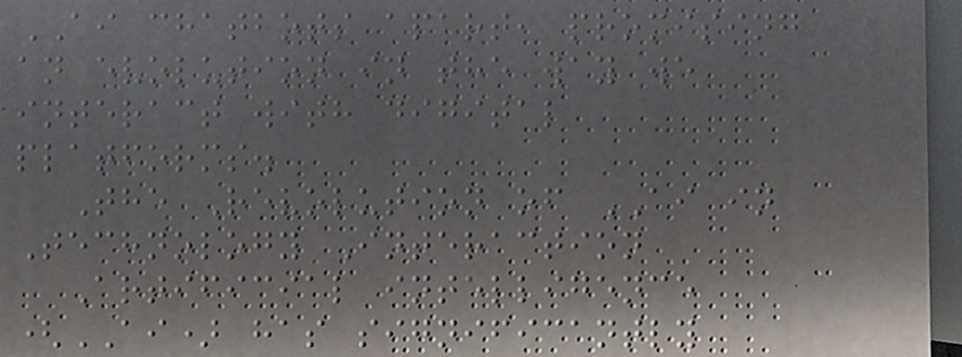AI chatbots apart, promising
an evolution in the way we
interact with digital
platforms.
The Revolution of AI in
Technology Interaction
Artificial intelligence
(AI) has significantly
